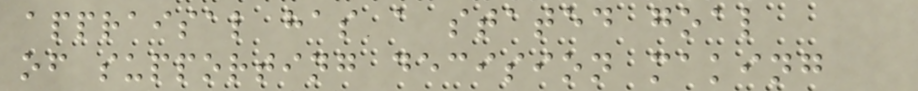appraisal has a stated goal
of supporting decision making
